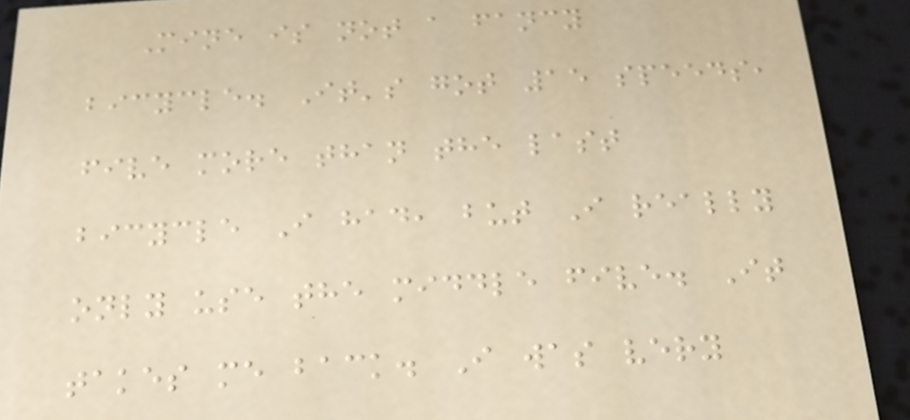Mine is not a fancy
bicycle. It's got 15 speeds,
five more than the last
bicycle I had, but I really
only use the middle five. It
takes me back. I was very
